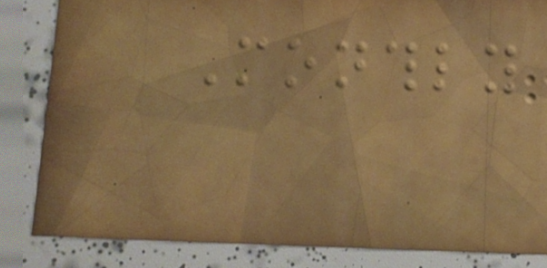Monthly
